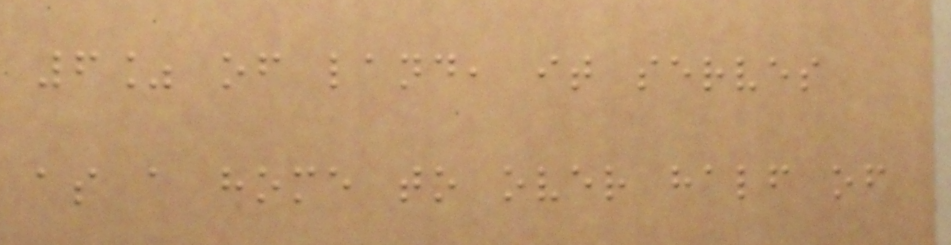6% of land, it serves
as a home to over half of
